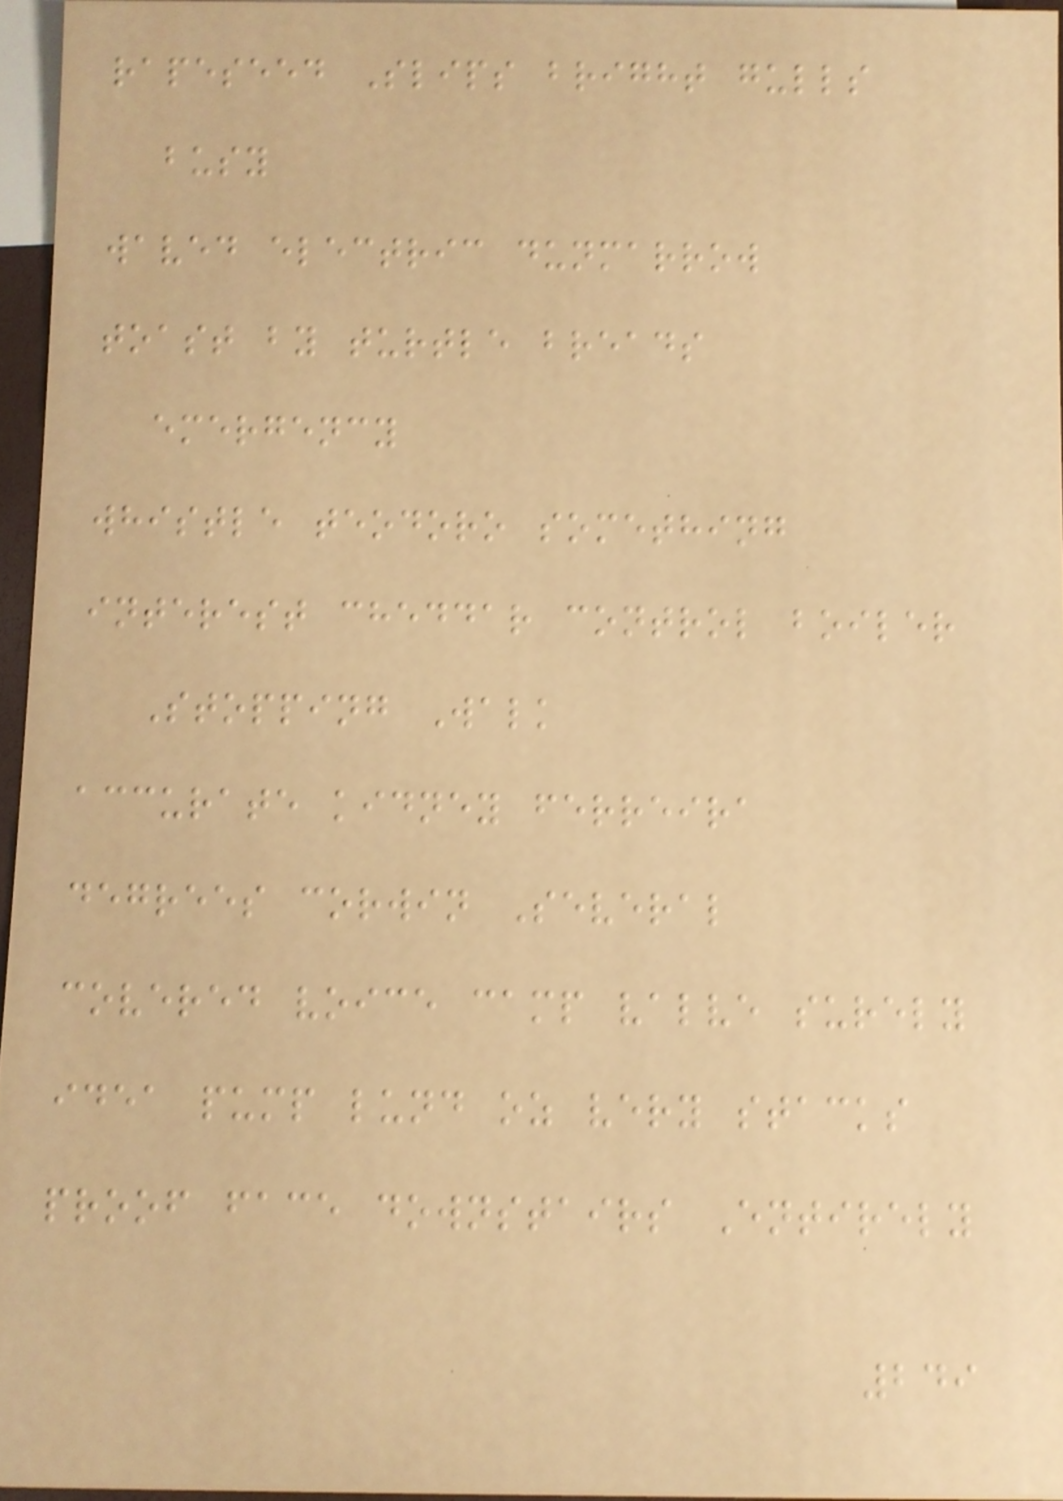rapeseed Slips bright gulls
busy
waved electric dunmarrow
toast by turtle breads
emergency
whistle teodoro something
interest cheddar control boiler
Stopping Walk
accurate kidney ferreira
degrees corwin Several
covered voice camp valve surely
idea pump lund oz very stacks
proof face downstairs Entirely
249
